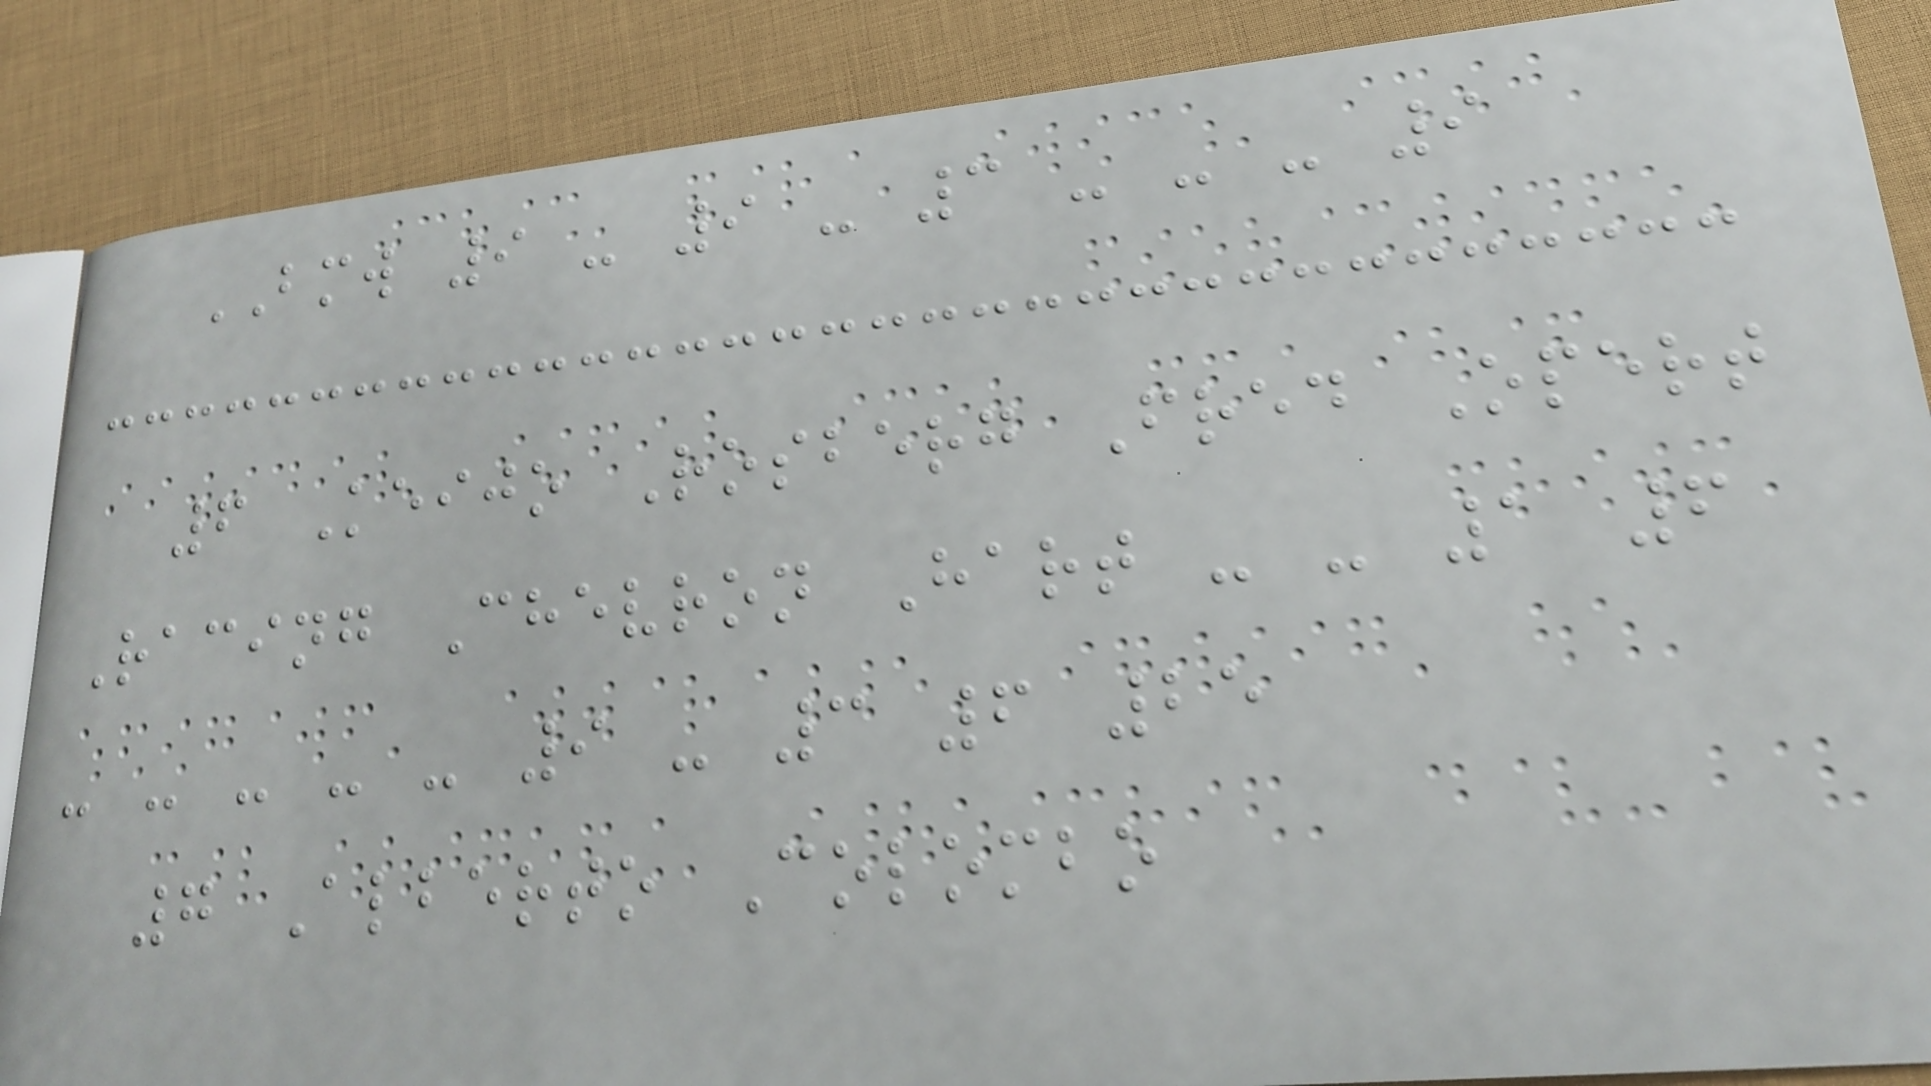BMW 9 - 9 - 3 - - - 9
6 Keijo Rosberg Fred Opert
Racing Chevron Hart - - 1 6
- - - - - 9 - 3 6 25
7 Alberto Colombo
